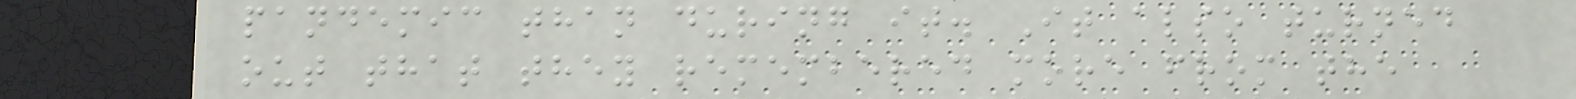pandemic than during it. It also turned
out that they remembered more from the
